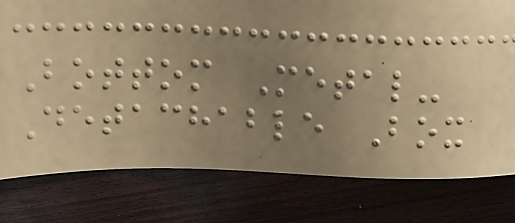Bottom Metal-
Detachable Box
